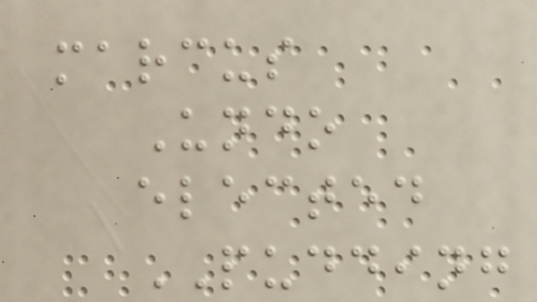marcus
Undo
elected
PUDDING
